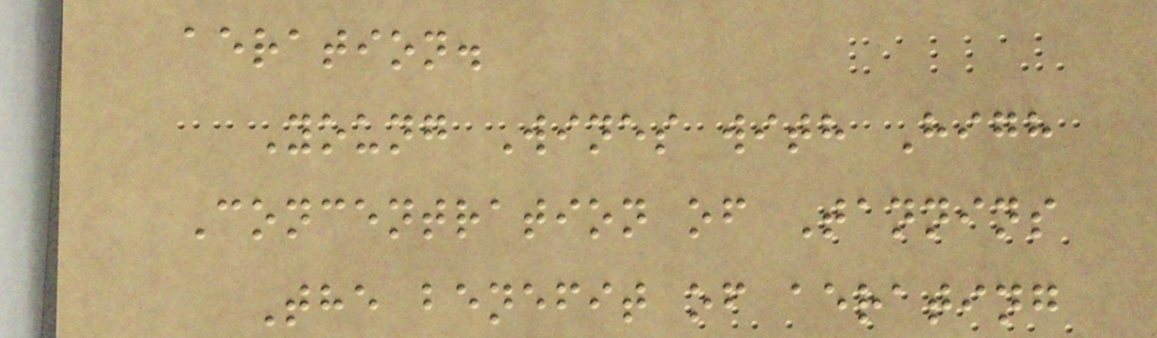aeration.
Young Wines with High
Concentration of Tannins
The benefit of aerating
